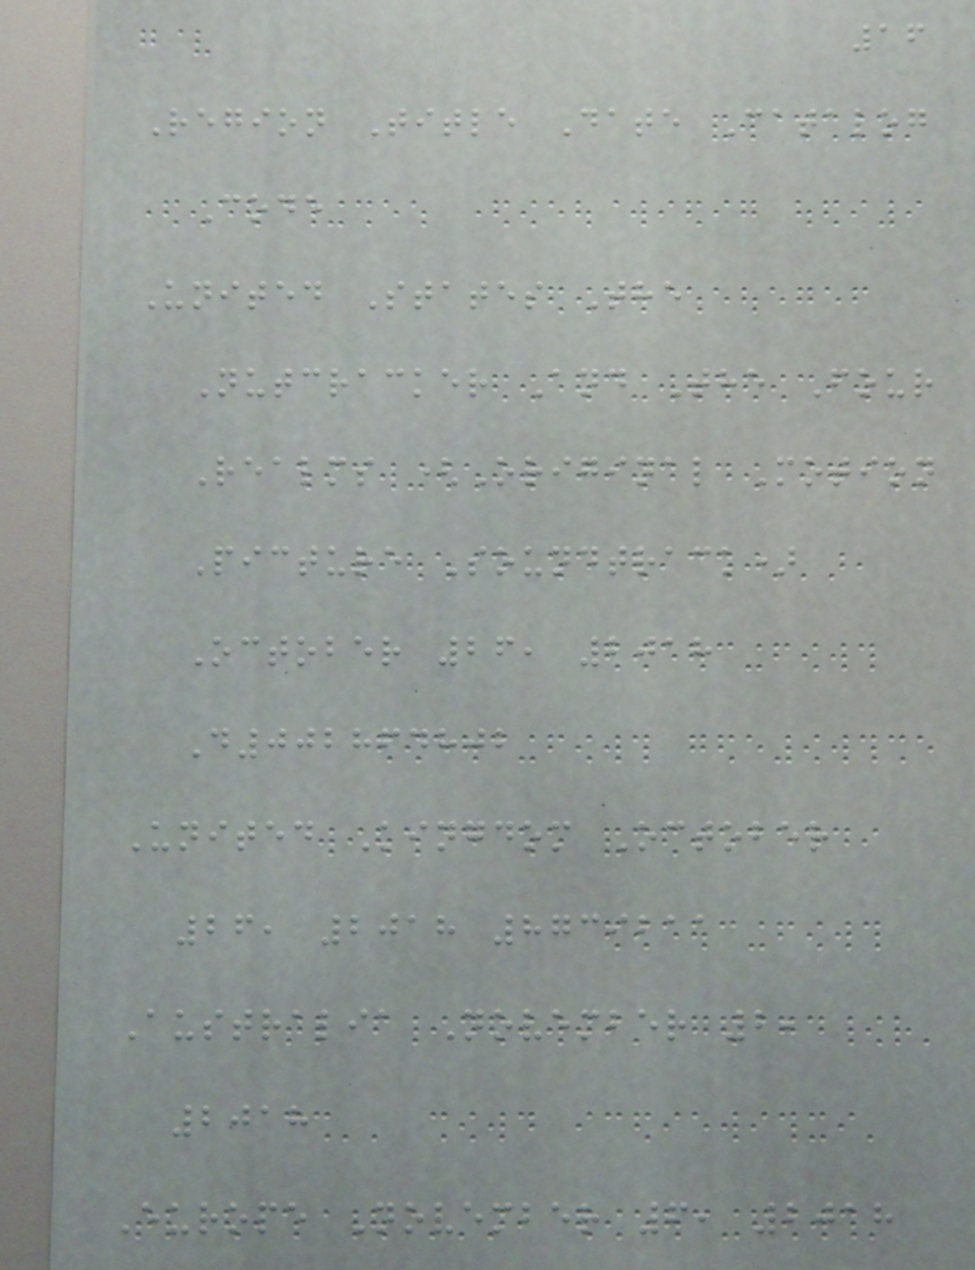16
Region Title Date Catalog
Code
United States The
Nutcracker And The Four
Realms (Original Motion
Picture Soundtrack)
October 26, 2018
D002864802
United Kingdom October
26, 2018 8739211
Australia November 2,
2018
Europe November 6, 2018
